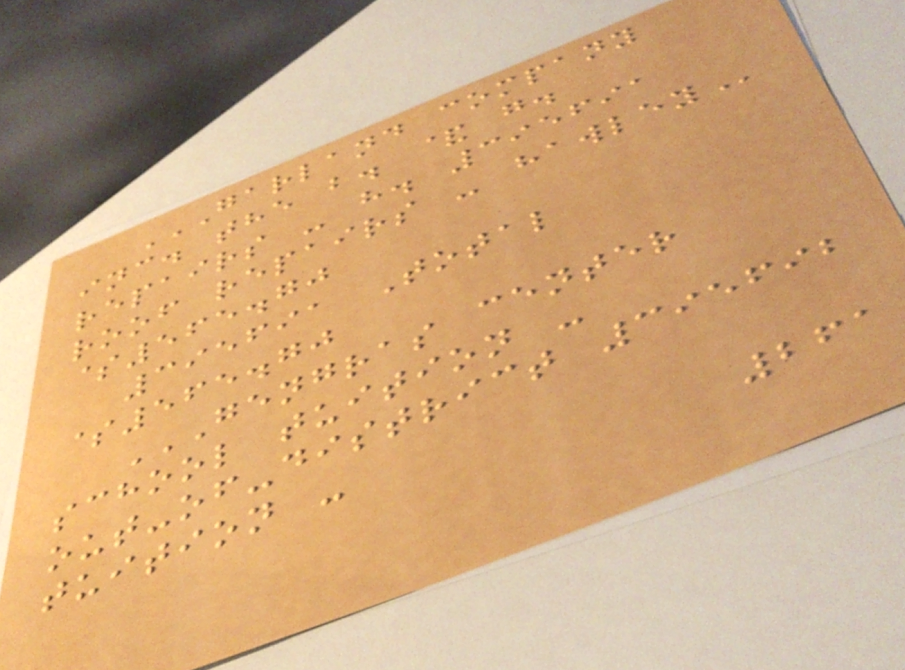GARLAND COMPANY
INC. THE B. & G.
REPAIRS - H. 395691
ROOF REPAIRS - HAWLEY
$565.70
395691 Total
$565.70
GENGRAS CENTER
SCHOOL TUITION -
OUT-OF-DISTRICT 395692
TUITION -
261
